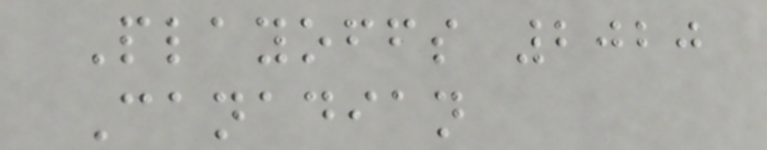Playoffs 2020
Canadian
